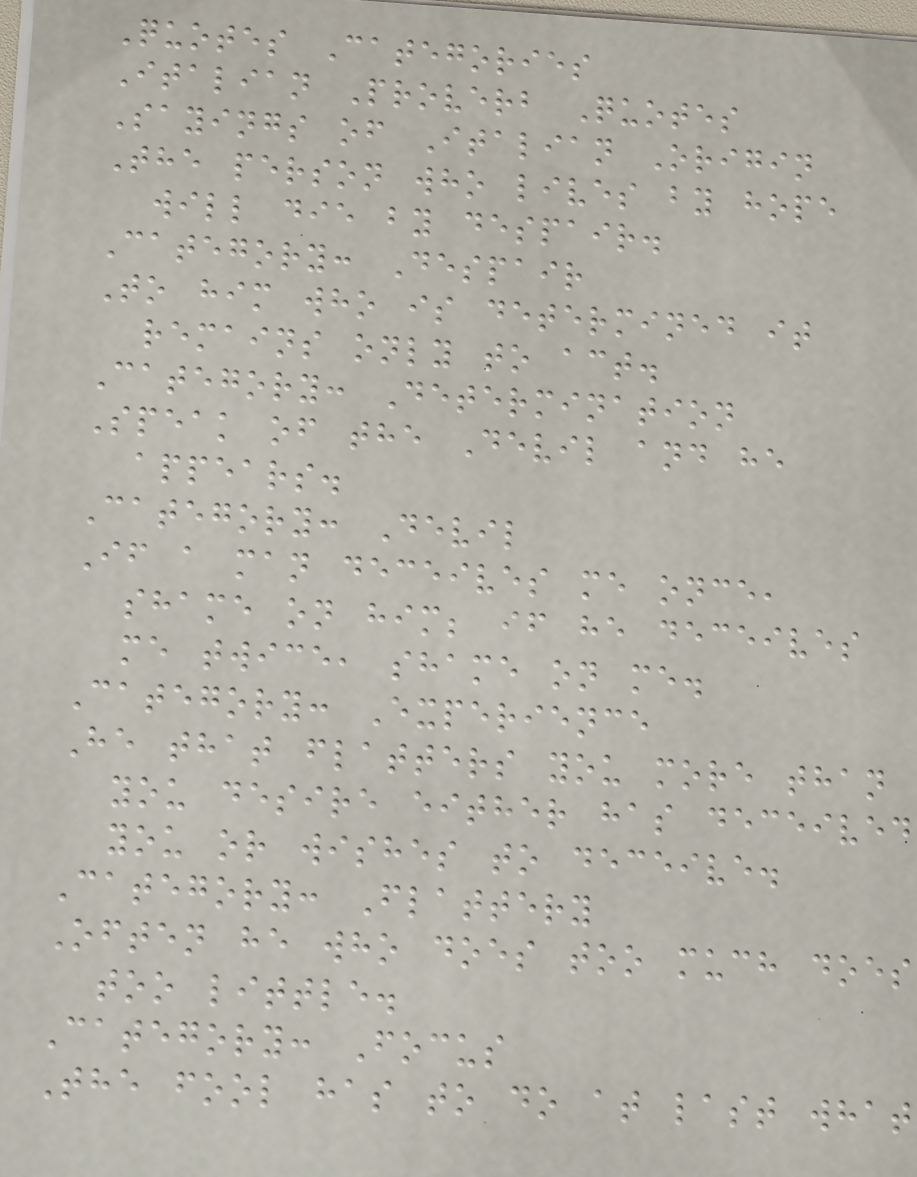Quotes Categories
Italian Proverb Quotes
Sayings of Italian Origin
The person who lives by hope
will die by despair.
Category: Despair
To him who is determined it
remains only to act.
Category: Determination
Speak of the Devil and he
appears.
Category: Devil
If a man deceives me once,
shame on him; if he deceives
me twice, shame on me.
Category: Experience
He that flatters you more than
you desire either has deceived
you or wishes to deceive.
Category: Flattery
Often he who does too much does
too little.
Category: Focus
The fool has to do at last what
